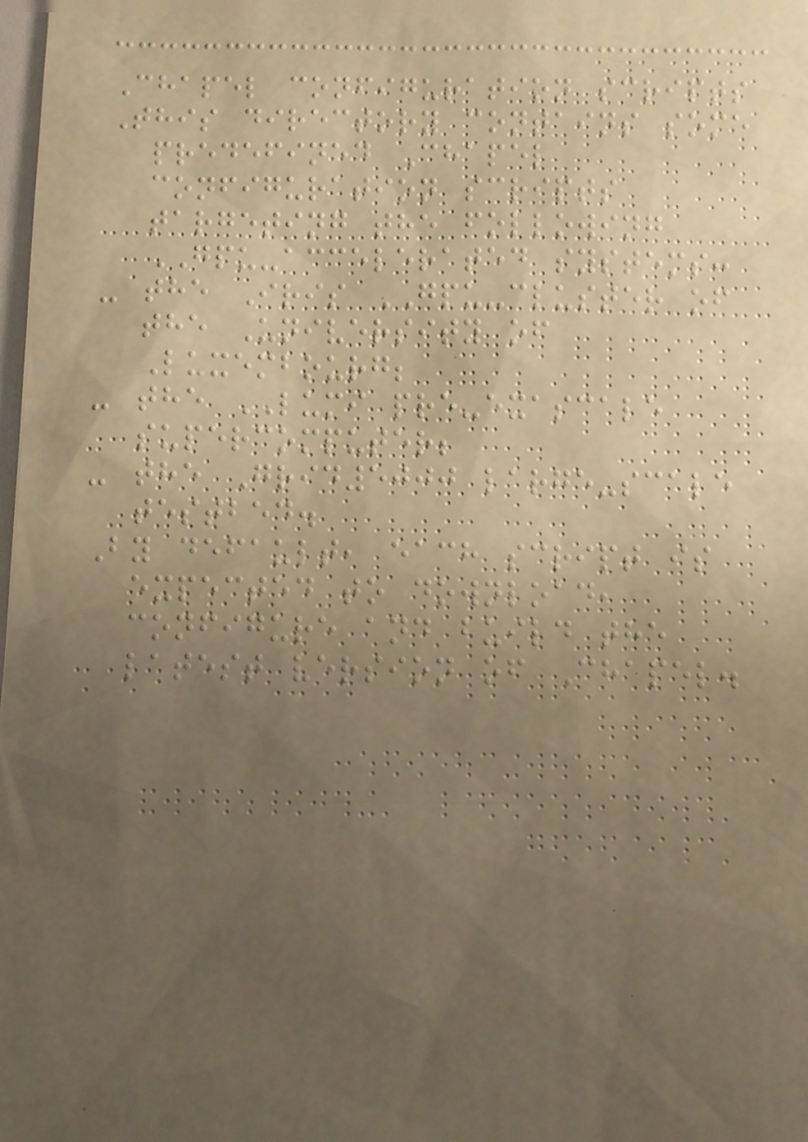Chapel configuration scripts
This directory contains some
predefined Chapel
configuration scripts
targeting the following
GPU-accelerated systems:
- the Iris GPU-cluster of
the University of
Luxembourg;
- the LUMI pre-exascale
supercomputer;
- the Grid5000 large-scale
testbed.
By default, each script is
expected to download,
configure and build the
latest version of Chapel.
